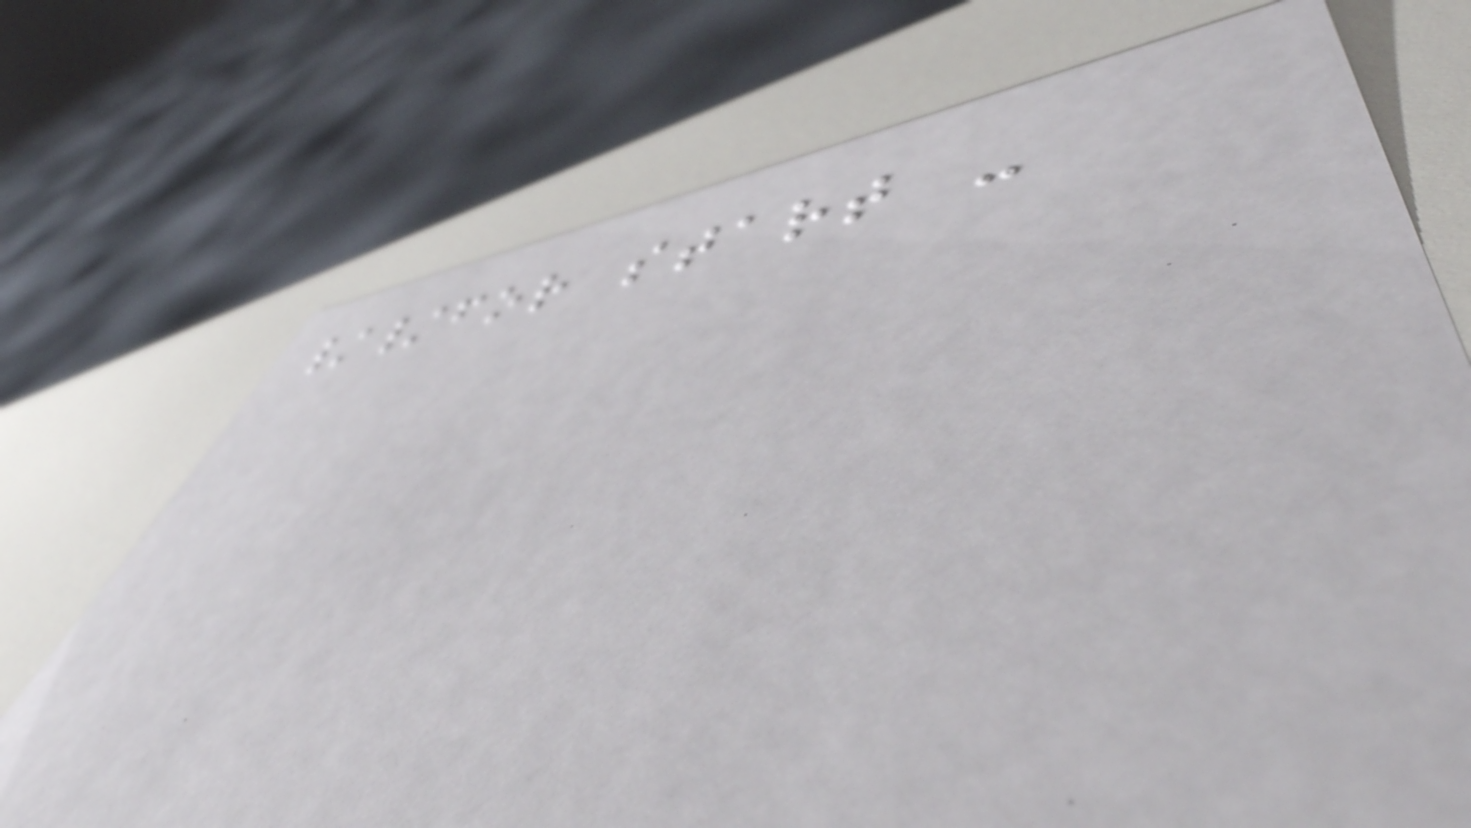//for start -
